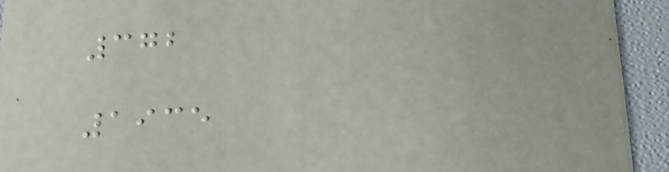372
1935
